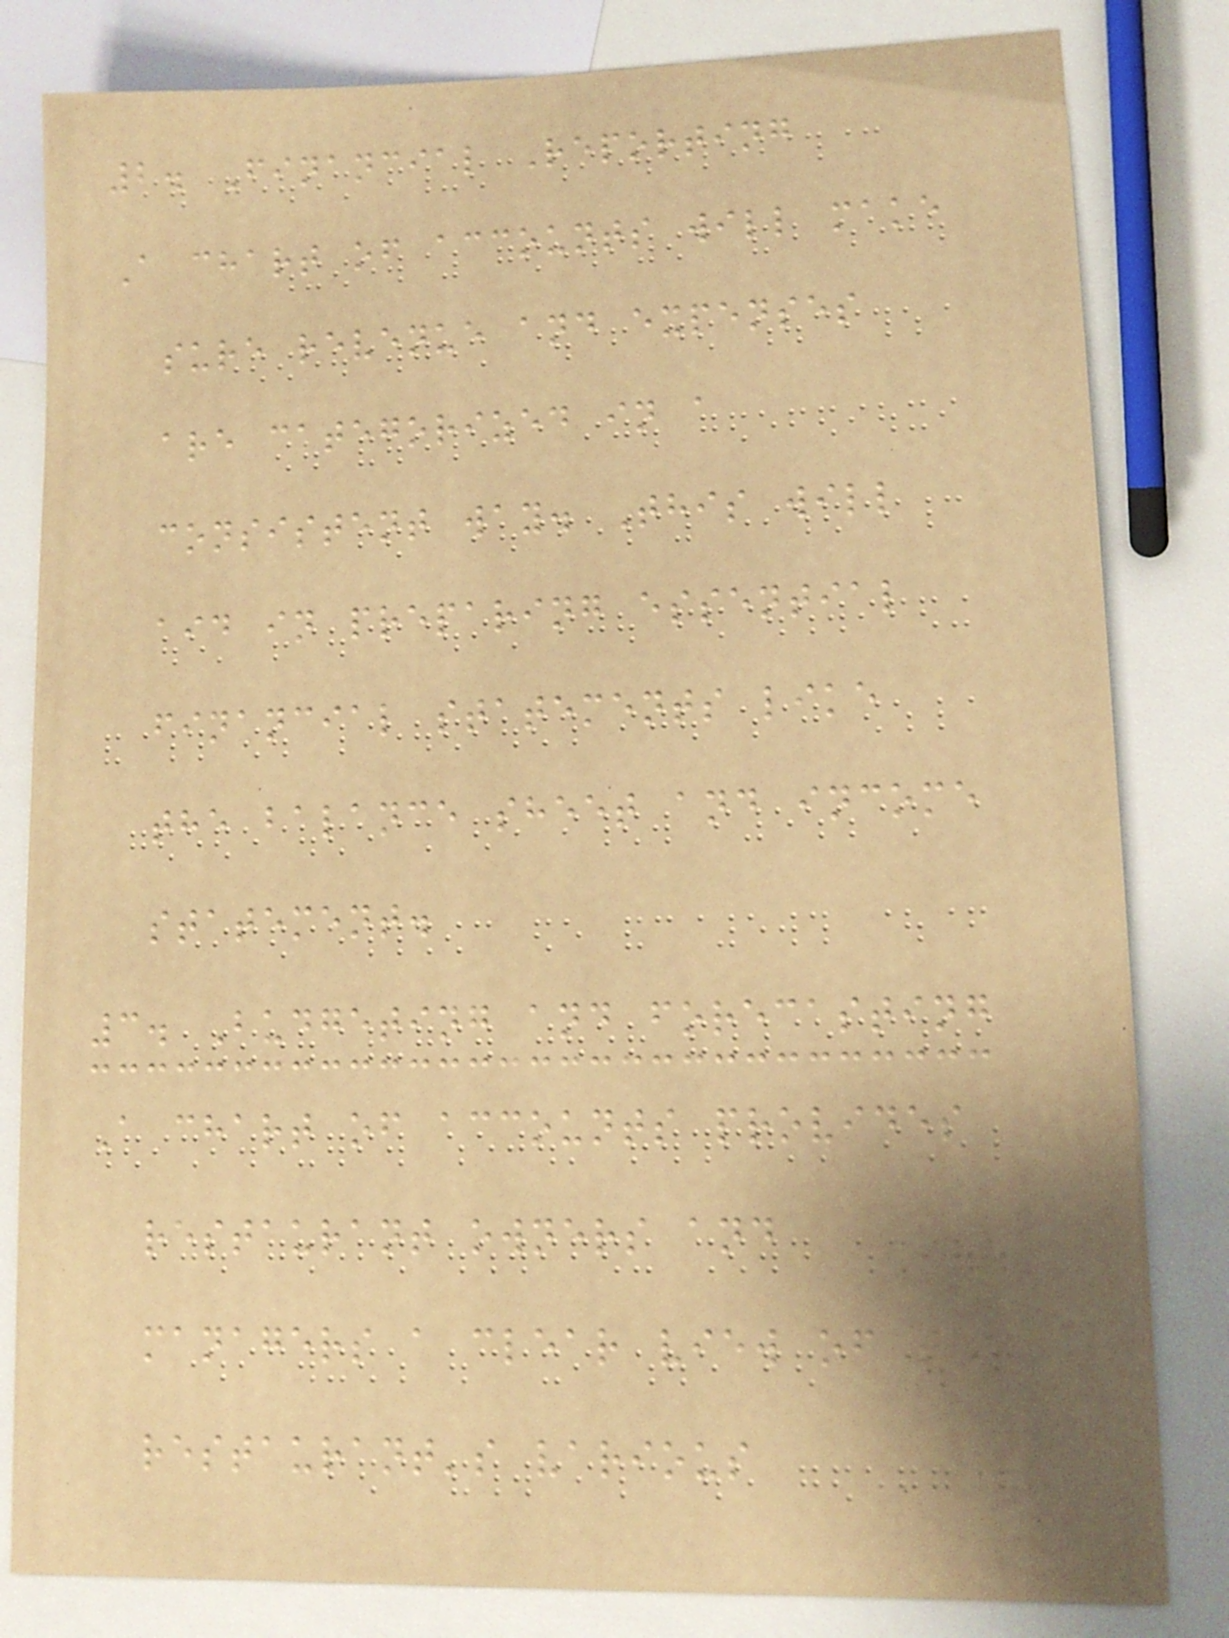2. Financial Reporting
A chart of accounts will make
sure revenue and expenses
are categorized in a
consistent way. This will
aid in preparing essential
financial statements like
the balance sheet and income
statement.
3. Budgeting and forecasting
A chart of accounts provides
restaurant owners and
managers a clear view of the
restaurant's various
